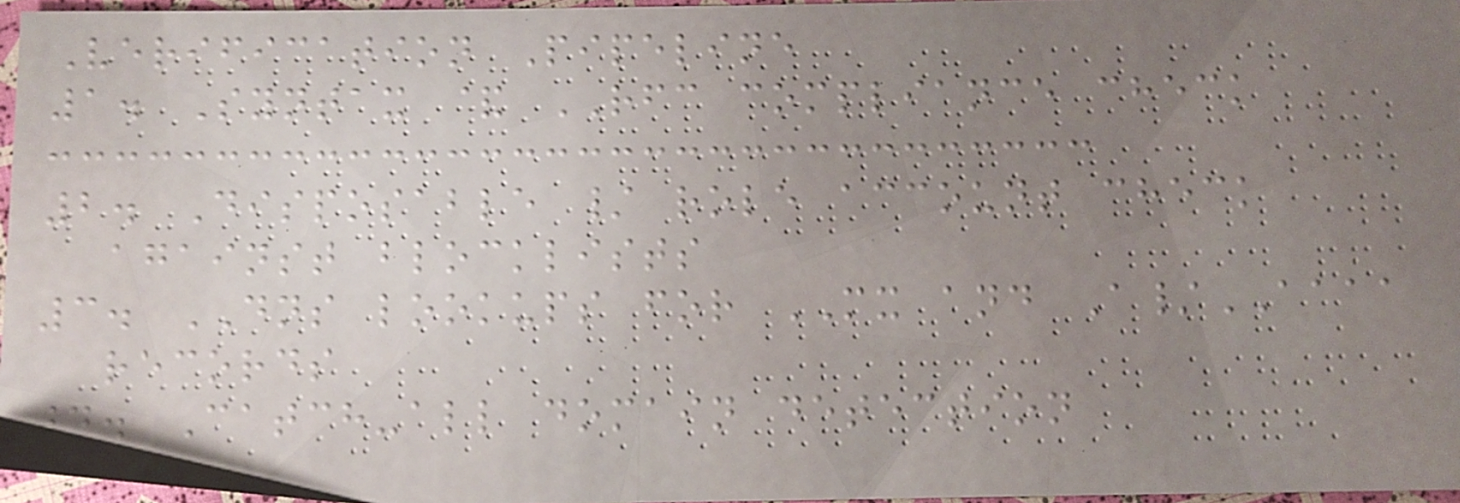Verification Pipeline
1. Syntax & RFC compliance check
2. Disposable / role account check
against blocklists
3. DNS lookups for MX and A/AAAA
records
4. Catch-all domain detection
